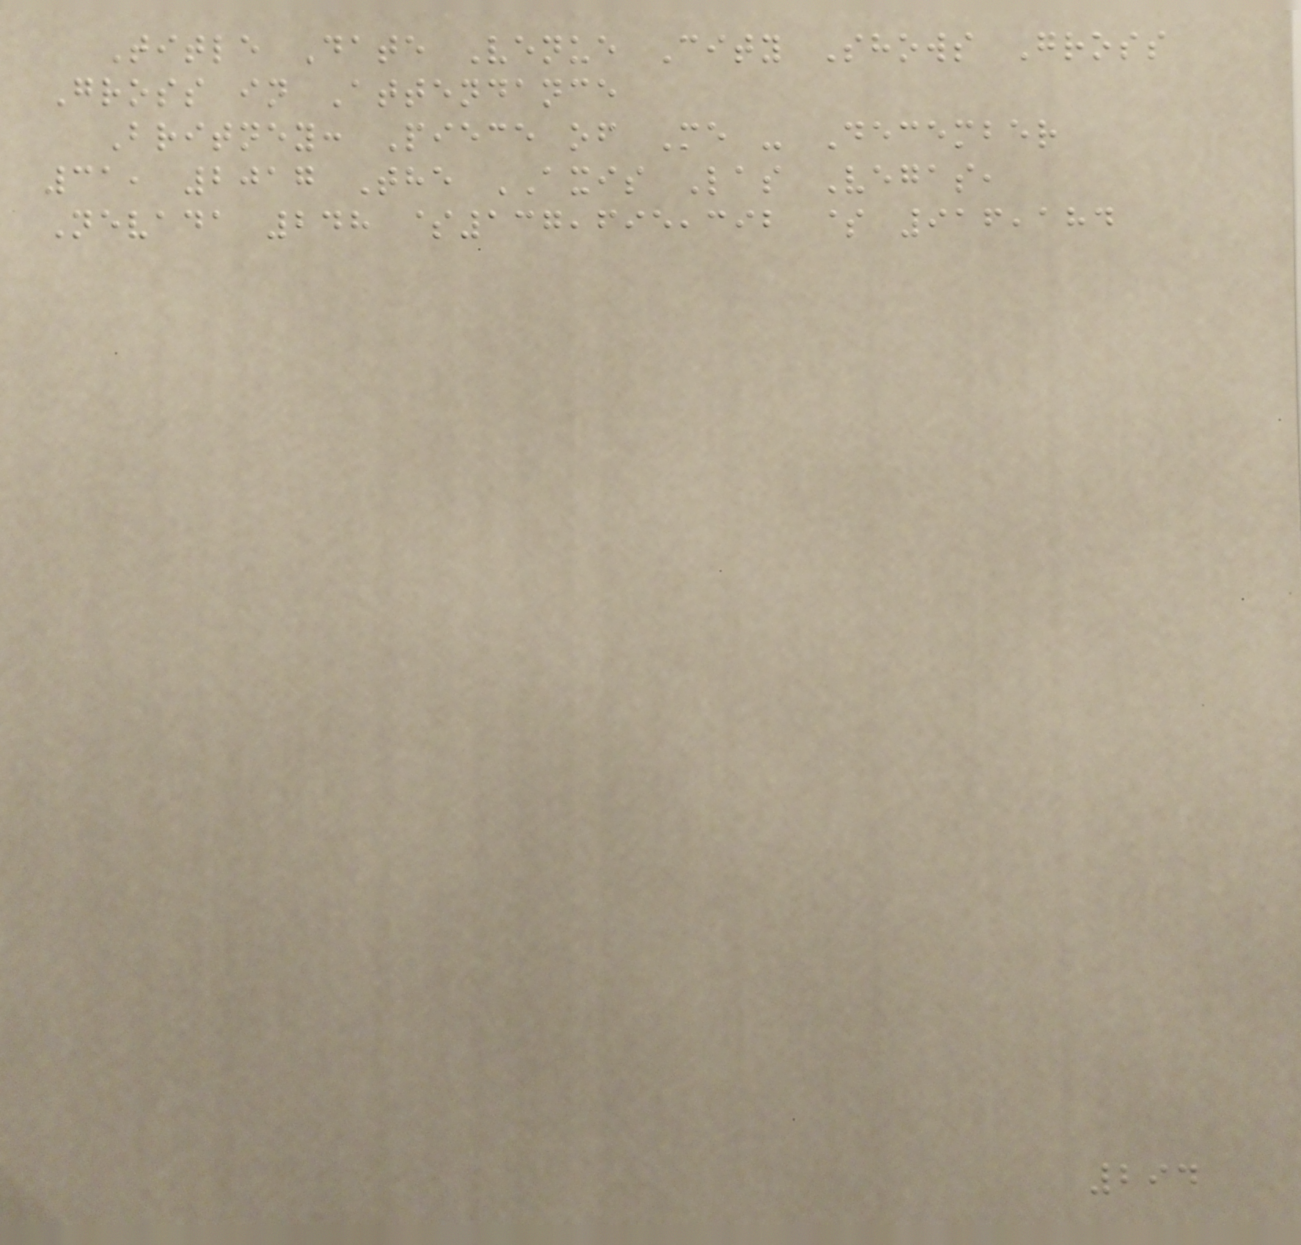Title Date Venue City Shows Gross
Gross in Attendance
Britney: Piece of Me - December
31, 2017 The AXIS Las Vegas,
Nevada 248 $137,695,392 $ 916,184
294
